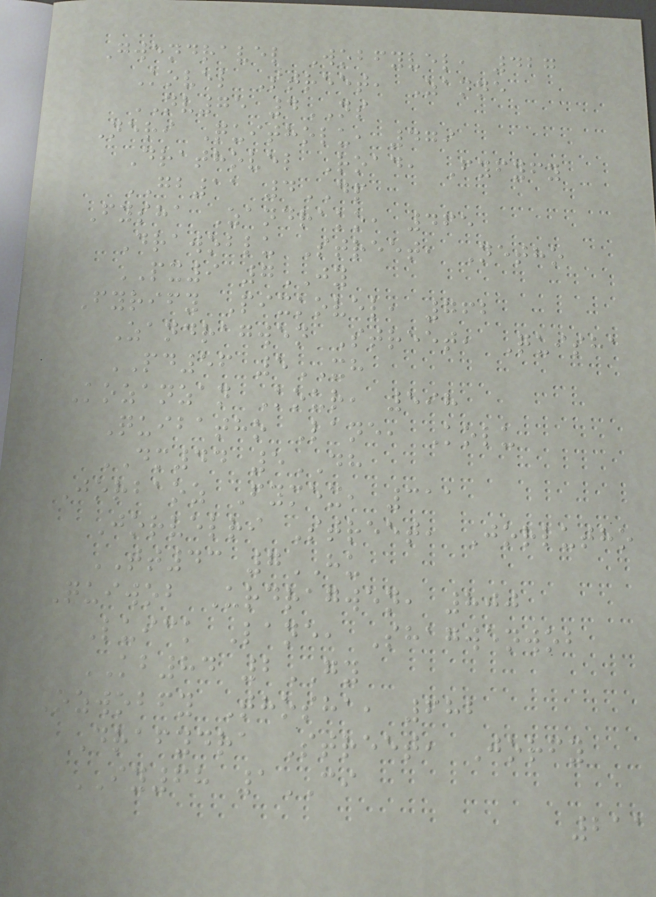Gwendravel Wobfyvel, 427
Kovel Street, Zanne
NV75 4NS
Neri Quitholu, 479
Drathovel Road, Fyfyfy
GB11 4DP
Fysha Zandrako, 465
Drawoblu Street, Netho
PX9 7JY
Fyrify Pixkovel, 762
Zandragwen Street, Quisha
PD56 5XH
Kozanzan Kour, 598
Quibatho Lane, Kolu
DM44 5DH
Jorbaoz Fymex, 311
Jorvelri Street, Jorlutho
TT43 7HU
Quiwob Urdragwen, 800
Luick Lane, Shagwenwob
KB84 2GY
Ozwobfy Thosha, 682
Drafydra Street, Jorfy
IY68 1CI
211
